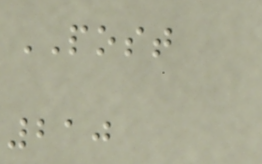POST
210
